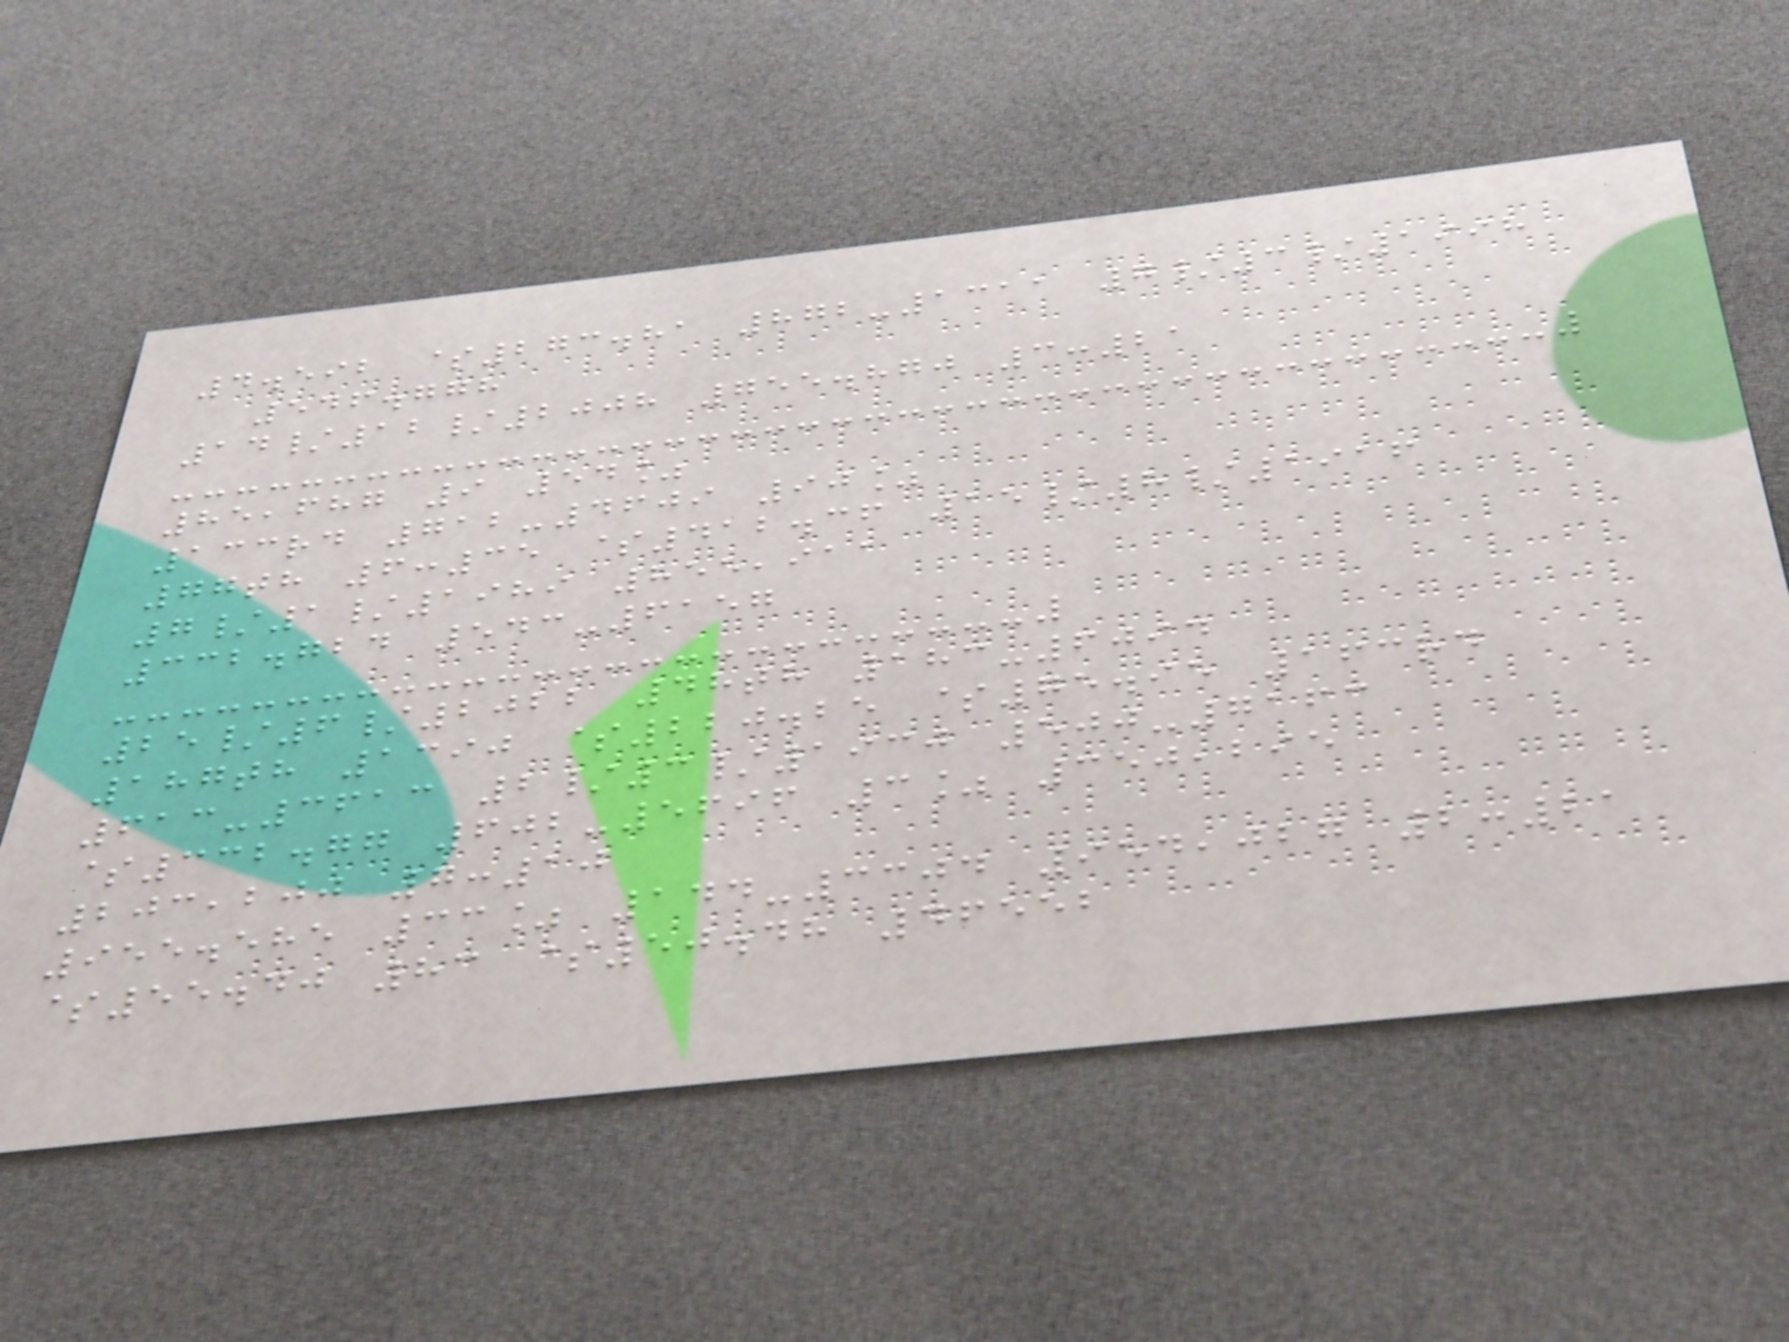4.592 $273.81 872-1311 7/3/1998
546.778
14/12/2008 755.870 3:21
85,687 9 54%
133rd 712-4609 90%
77th 6:35 $412.36 15/8/1916
7/1/1989 855,911
332.724 543-6157
25/6/2022 48th 183-6094
187th 1390 $220.25 $75.95 163rd
613-3613 2/3/1930 500-7163
$332.77 602-5696 3% 350,295
203,200 7:10
955.585 33% 144-3304 954,027 2:21
$55.40 83 $50.48 46552
